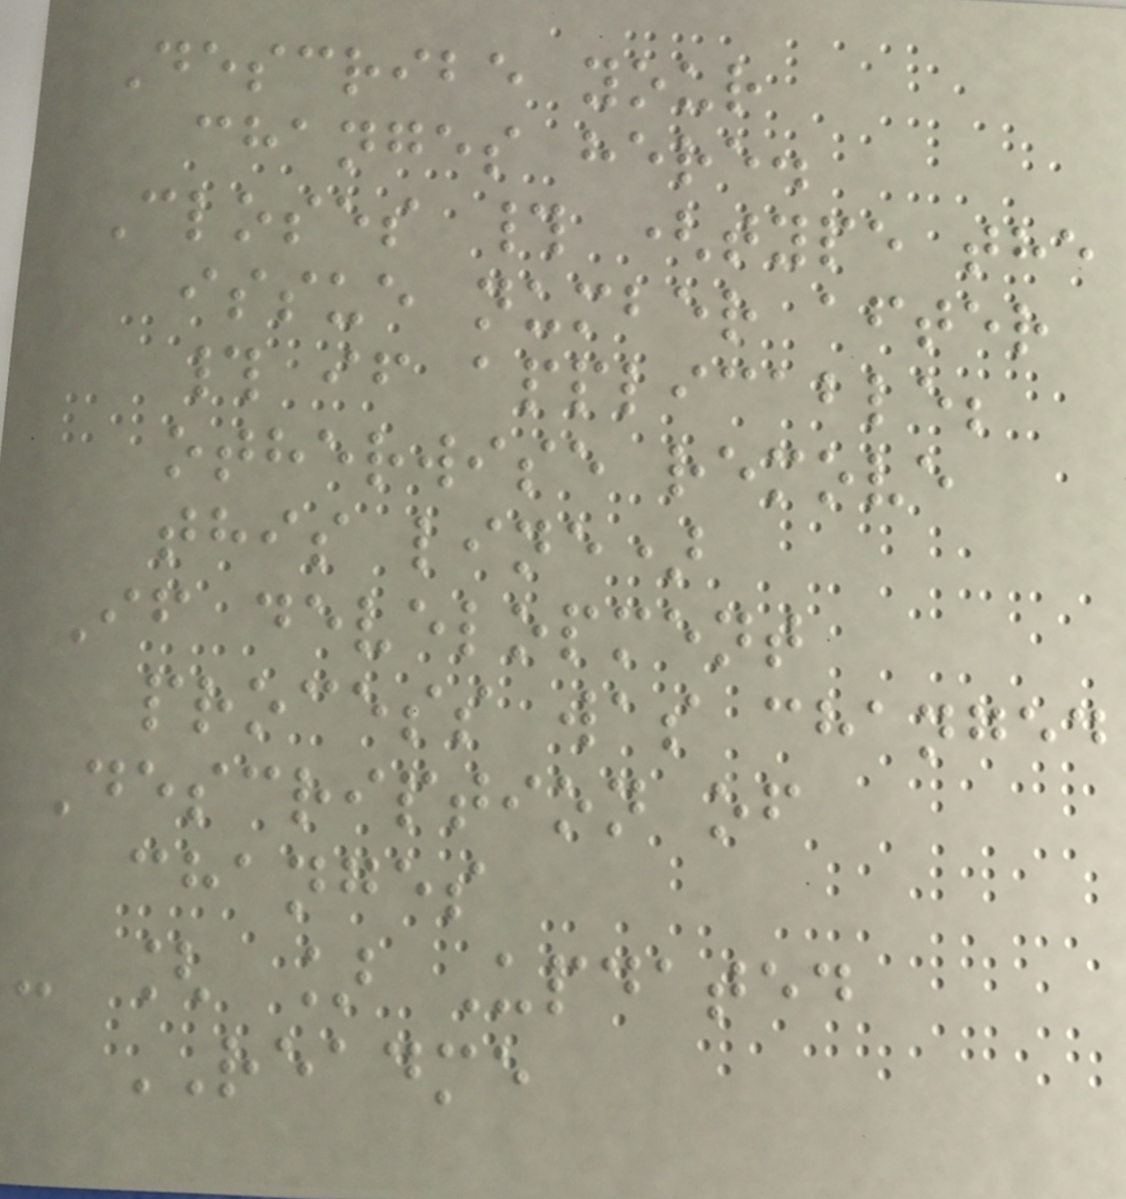Describe your
changes here.
Closes # (type the
issue number after
# if applicable;
otherwise remove
this line)
If development
process was changed
Description of
changes
- [ ] Updated
README
